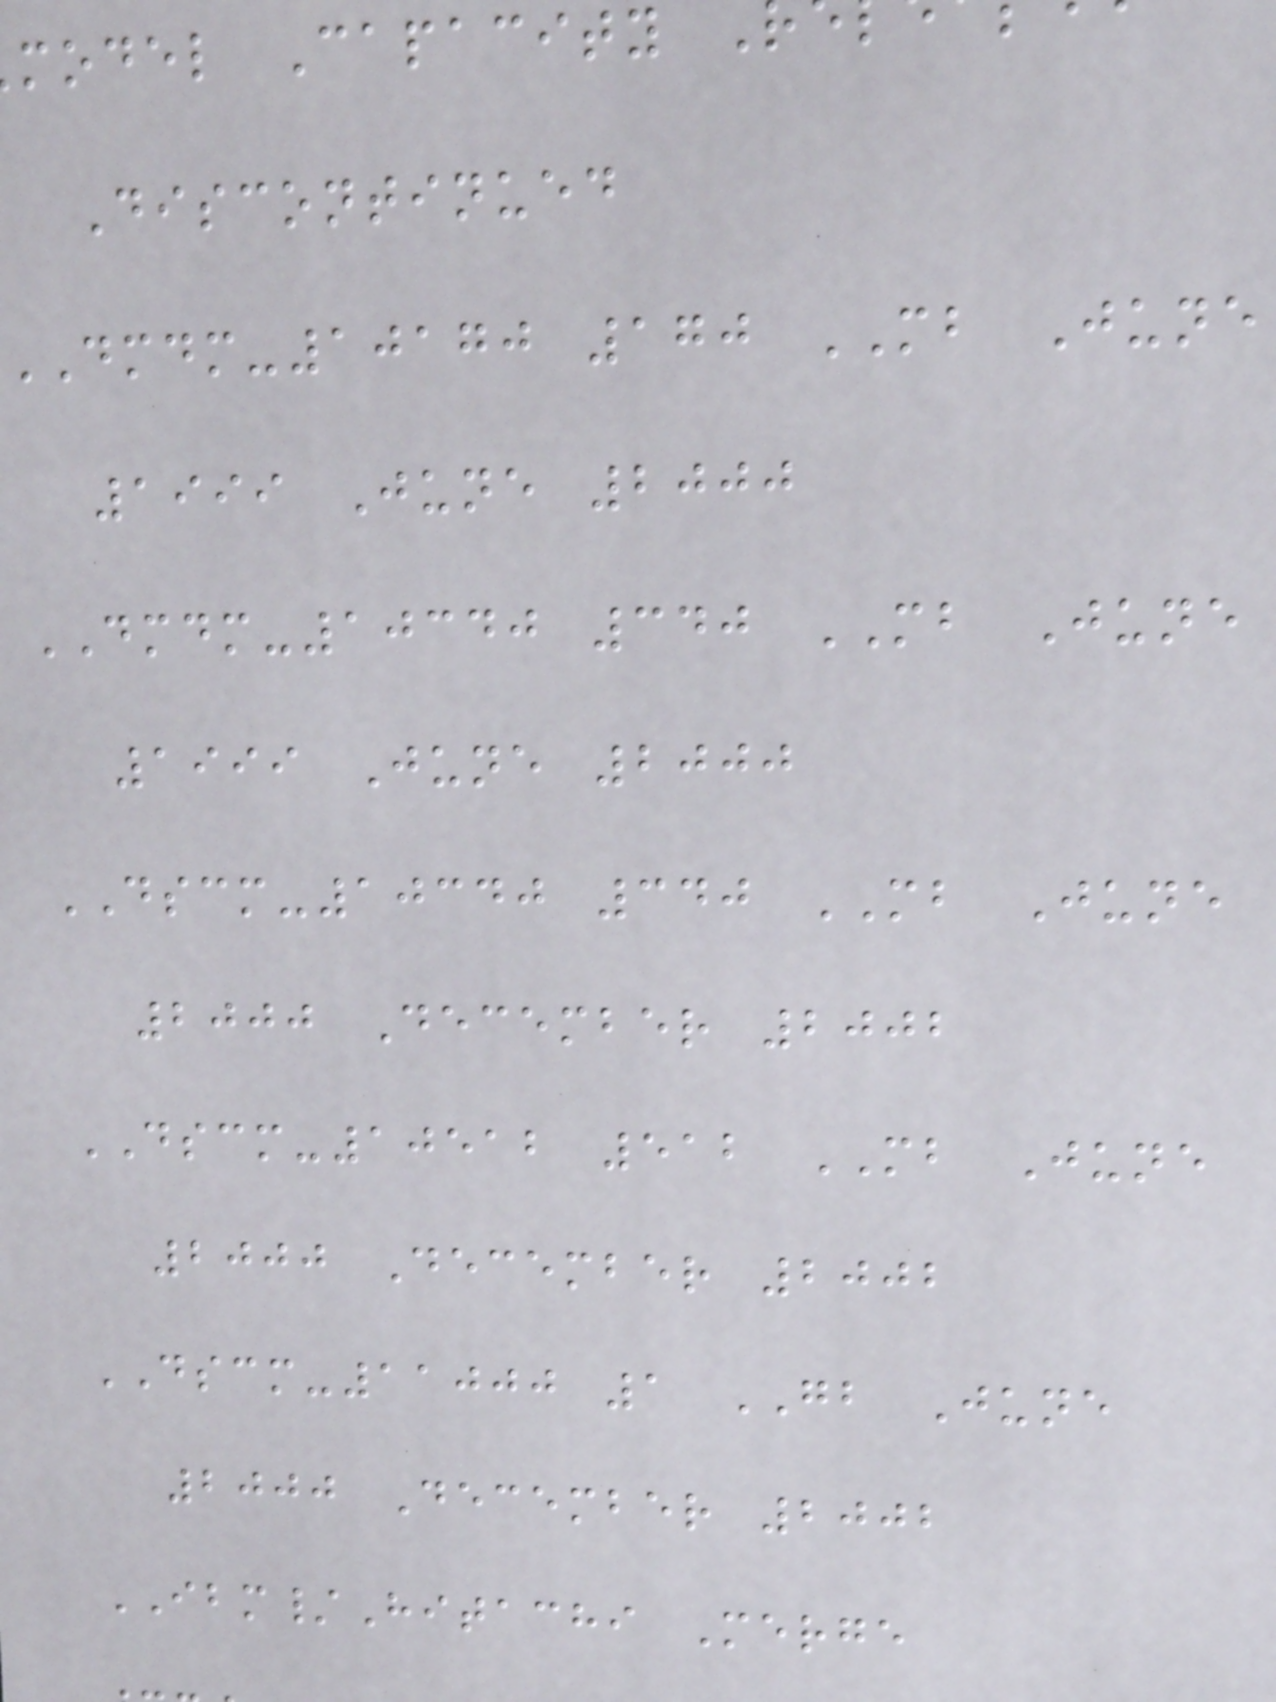model Capacity
Discontinued
DMDM-10170 170 MB June
1999 June 2000
DMDM-10340 340 MB June
1999 June 2000
DSCM-10340 340 MB June
2000 December 2002
DSCM-10512 512 MB June
2000 December 2002
DSCM-11000 1 GB June
2000 December 2002
IBM/Hitachi Merge
